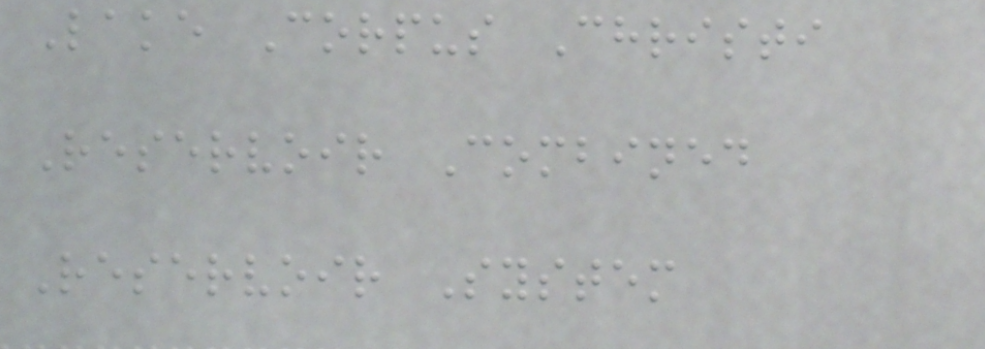Lake Corpus Christi
Reservoir Combined
Reservoir System
